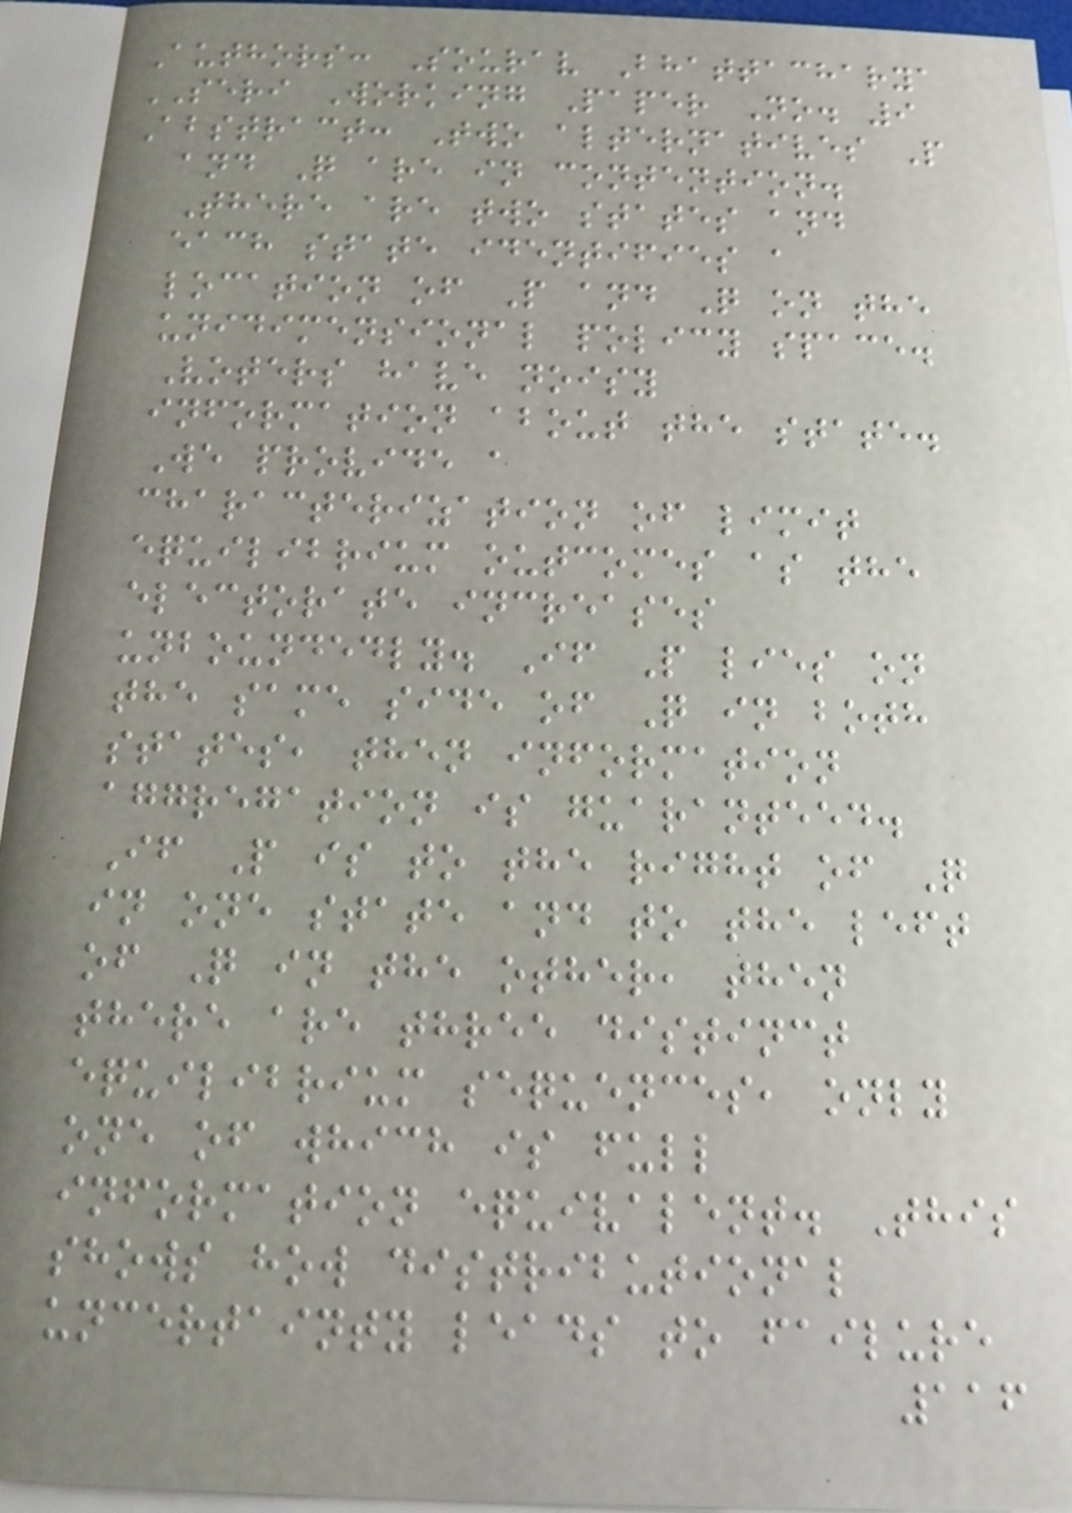Authors: Sourav Bhattacharya
SERI Working Paper No. 9
Abstract: Two alternatives P
and Q are in contention.
There are two states and
each state identifies a
location of P and Q on the
unidimensional policy space.
Voters have noisy
information about the state.
We provide a
characterization of limit
equilibrium outcomes as the
electorate increases
unboundedly. If P lies on
the same side of Q in both
states, then information
aggregation is guaranteed.
If P is to the right of Q
in one state and to the left
of Q in the other, then
there are three distinct
equilibrium sequences, only
one of which is full
information equivalent. This
shows how distributional
uncertainty leads to failure
116
